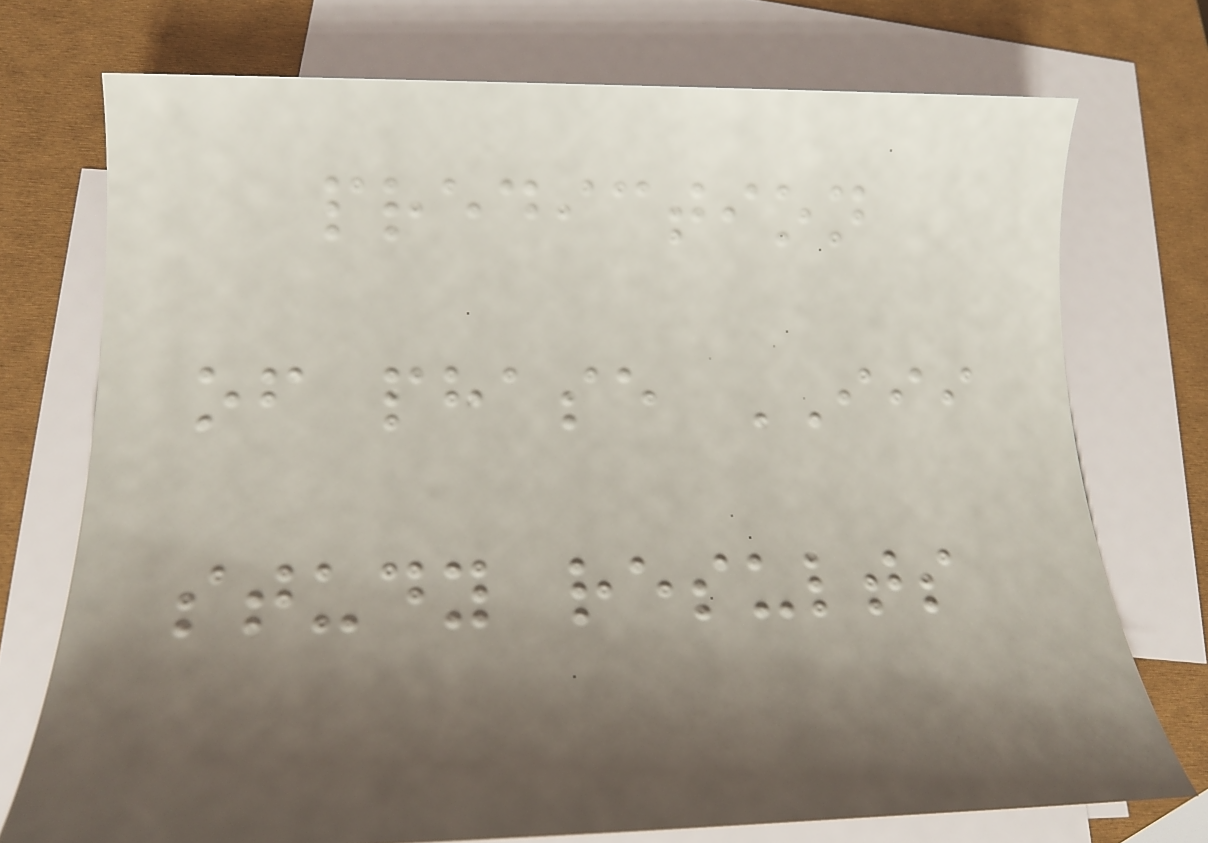prediction
of phase III
study results
